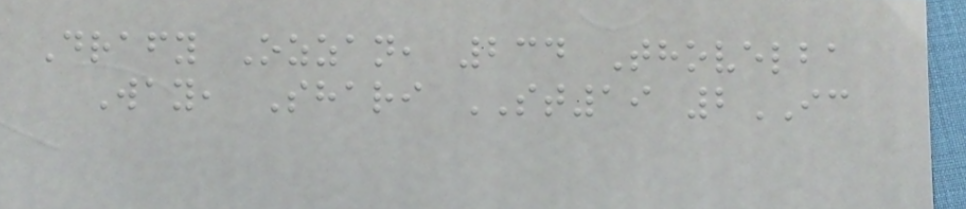Drafy Ozzan, 234 Thovelba
Way, Shari ST19 2IC
